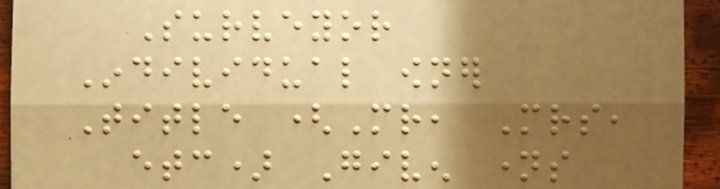Surveyor
Individual owner
Title (Mr, Mrs,
etc) Given names
